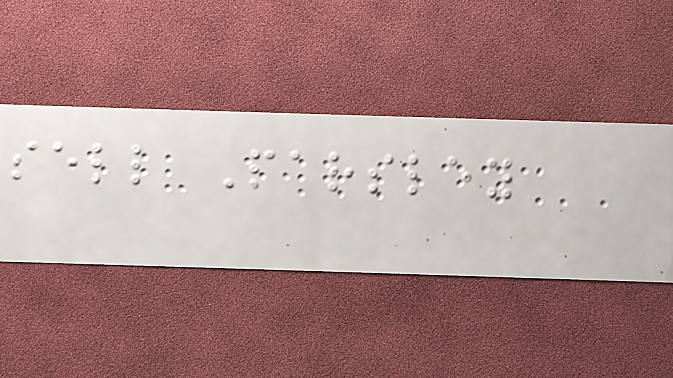sell Parsley
